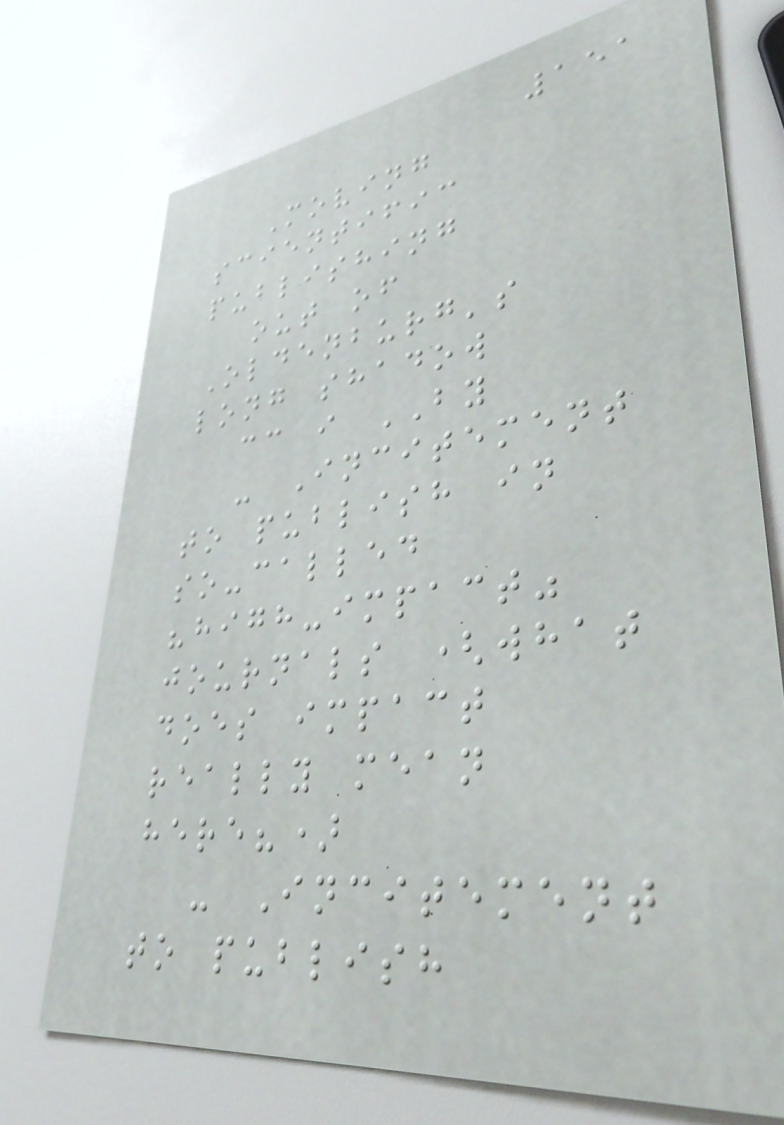151
Moving
scientific
publishing
out of
Oldenburg's
long shadow
cc i BY
- Incitement
to publish in
so-called
"high-impact"
journals (what
does impact
really mean
here?)
- Incitement
to publish
